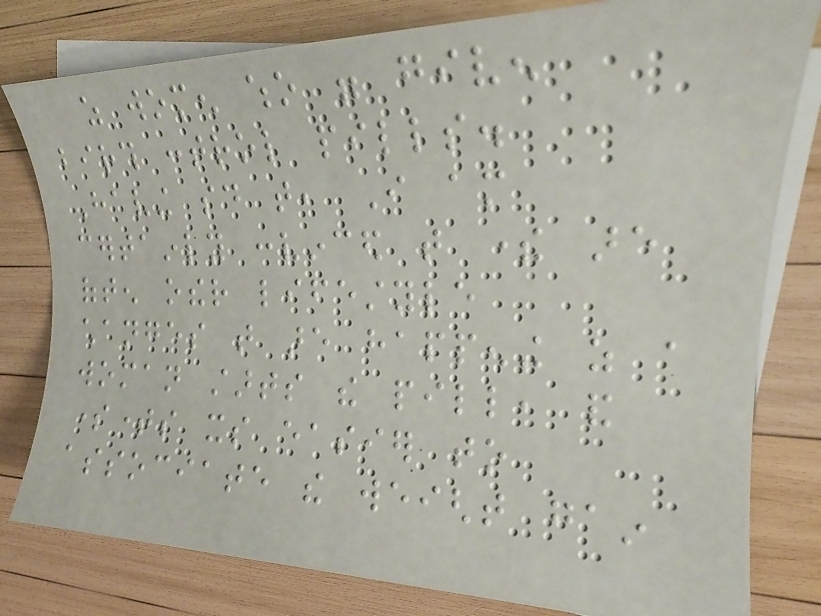as women who were given
birth control pills.
Having said that, I am
certainly convinced that there are
often other lifestyle
changes that are happening as a
woman starts the pill, and
sometimes its easier to
associate the weight gain
